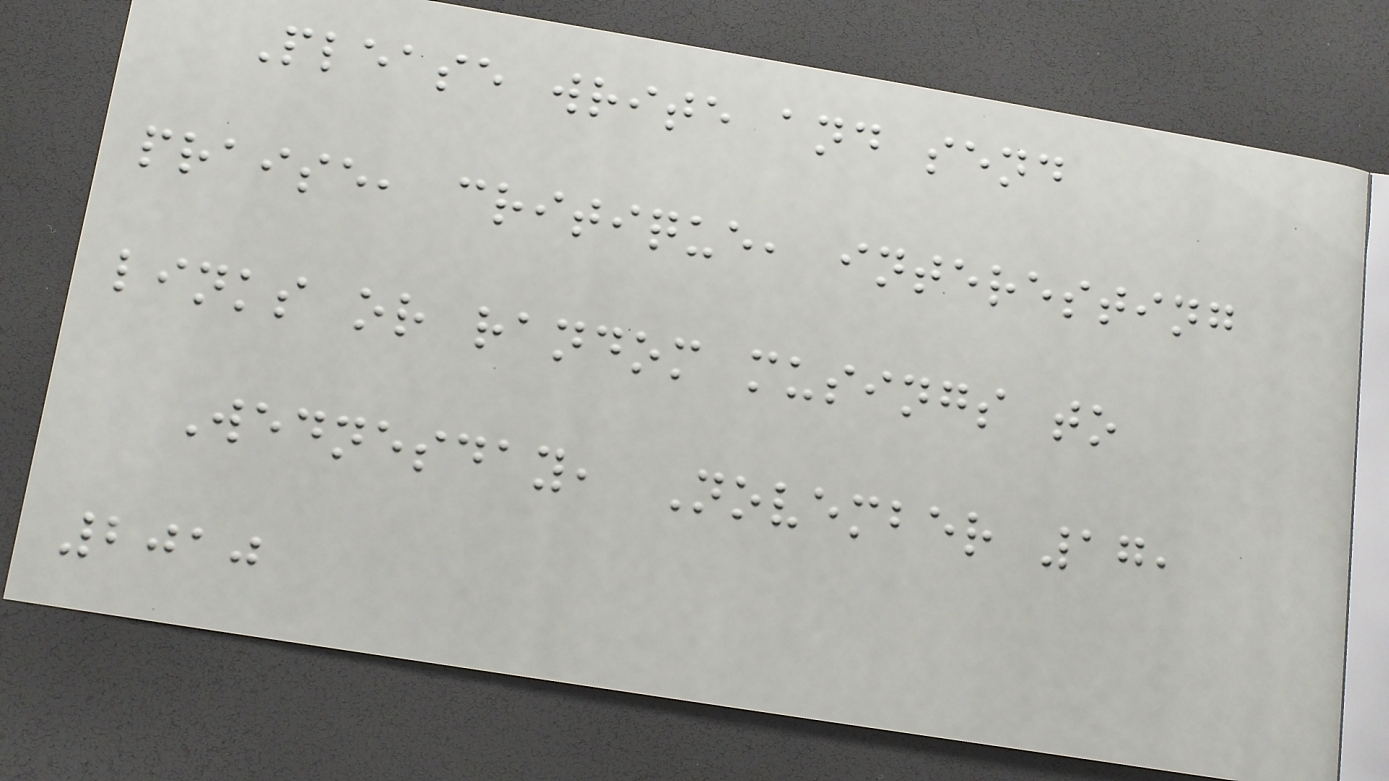Please write and send
praise, critique, interesting
links or random musings to
Wednesday, November 17,
2010
